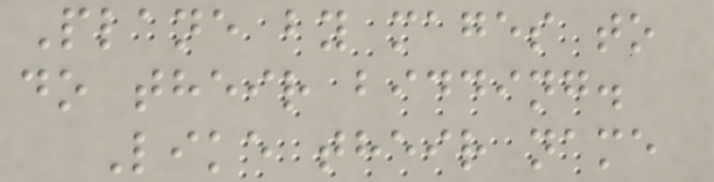Plane by mages to
do their bidding.
Like their name
